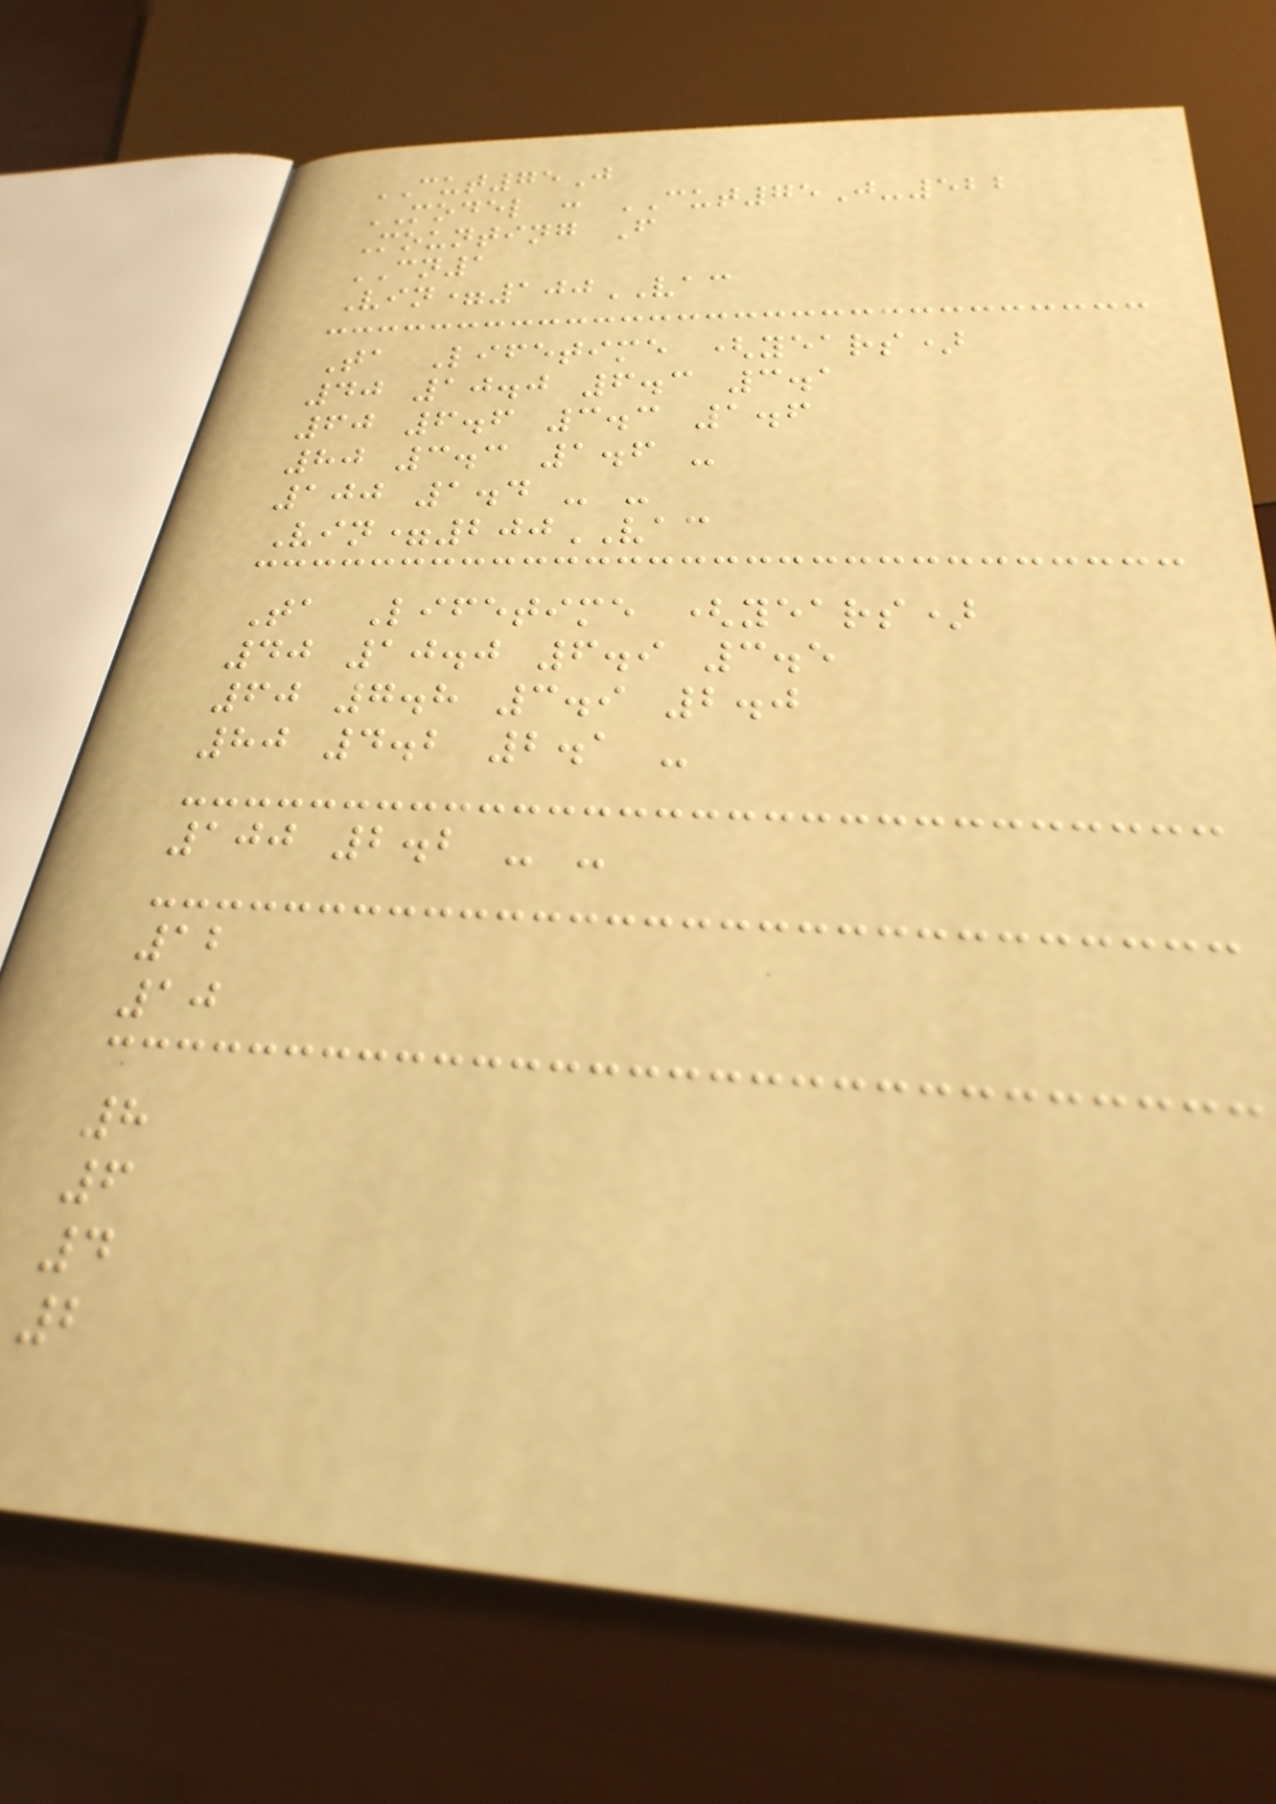CUT75J
MODEL : CUT75J-522
Mounting F
CN1
Vin=100VAC
Ta Lifetime (years)
40 10.0 6.3 3.1
60 6.6 3.3 1.6
80 3.3 1.6 -
100 1.4 - -
Vin=200VAC
Ta Lifetime (years)
40 10.0 6.9 3.5
60 7.8 3.9 2.0
80 4.2 2.1 -
100 2.2 - -
12
10
8
6
4
2
